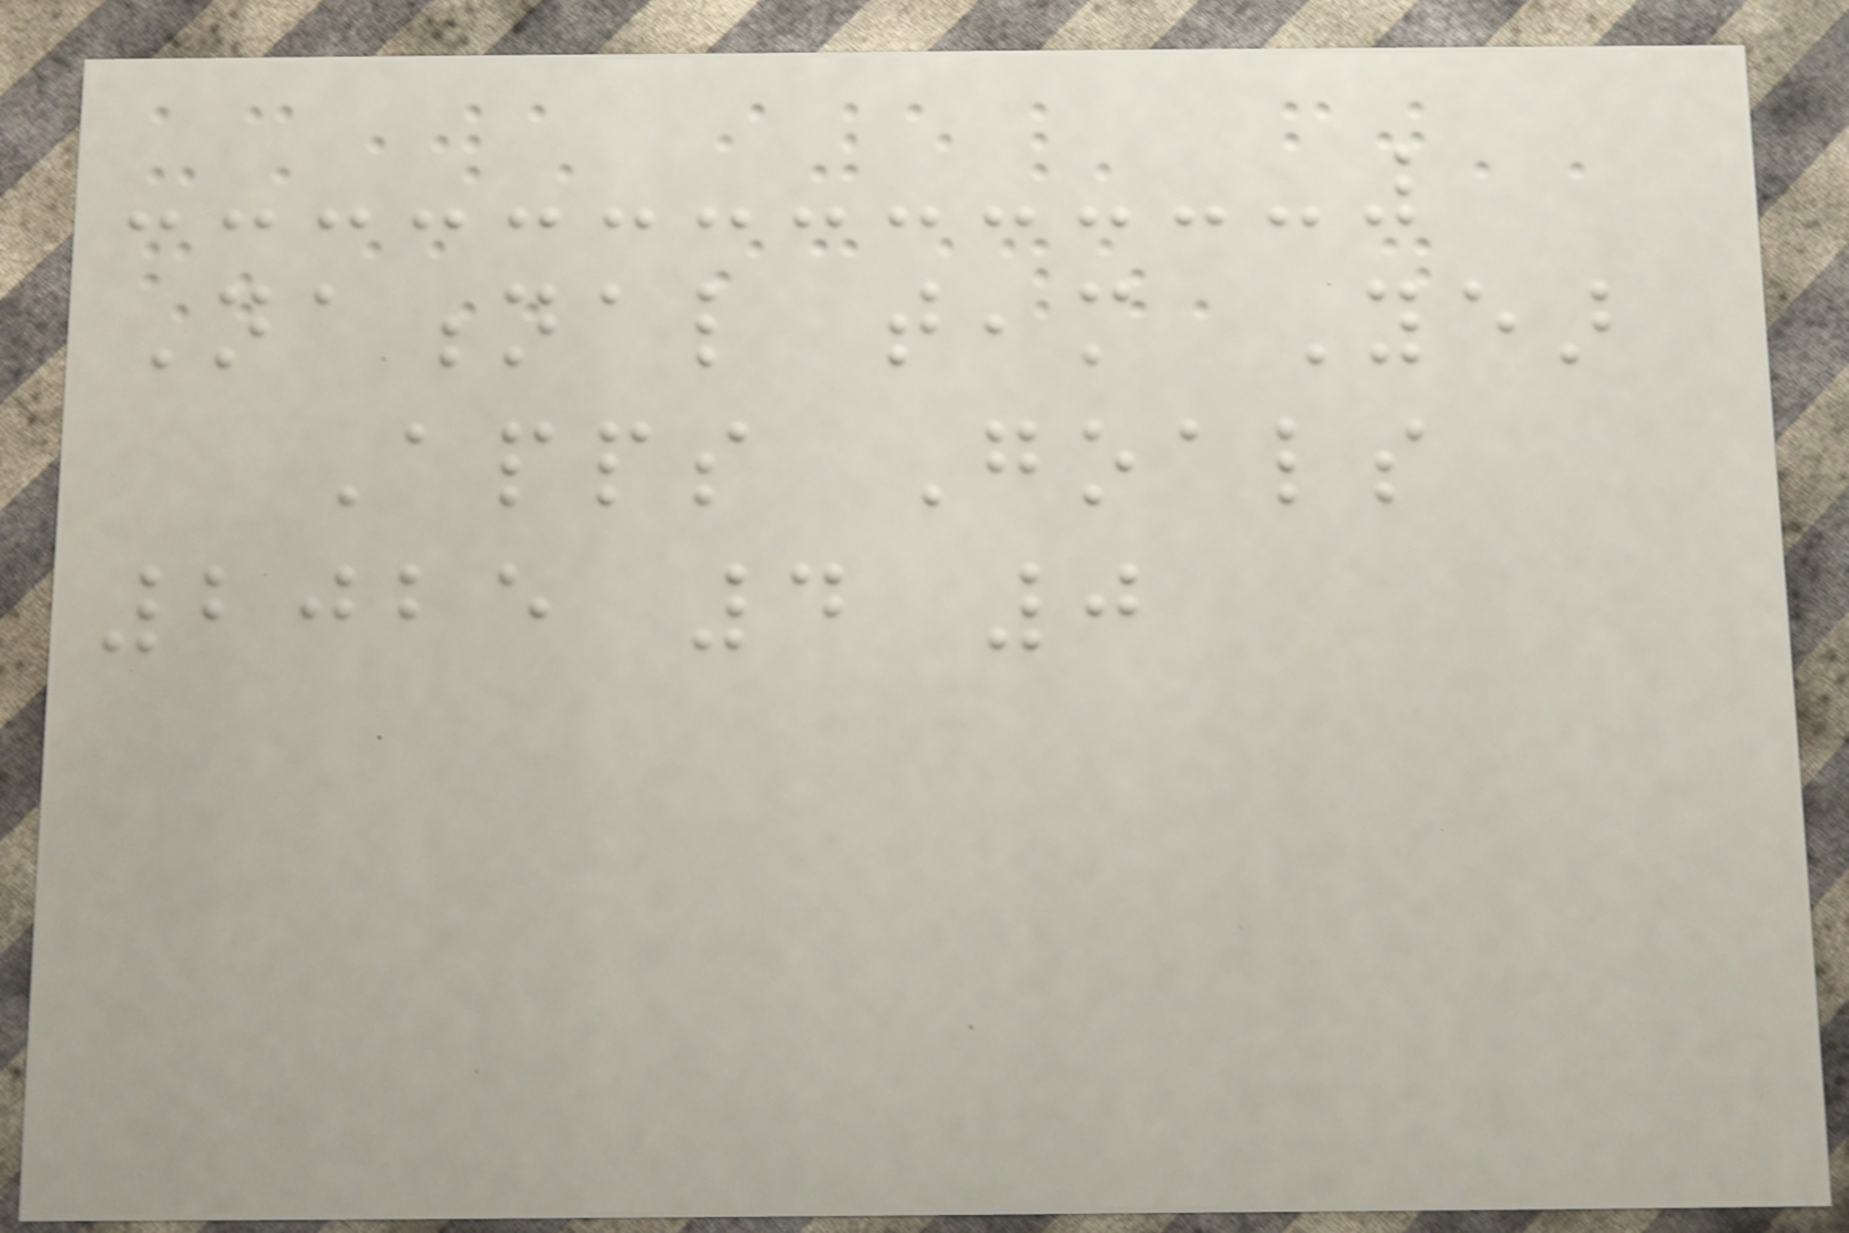National team Year
Apps Goals
2025 4 0
